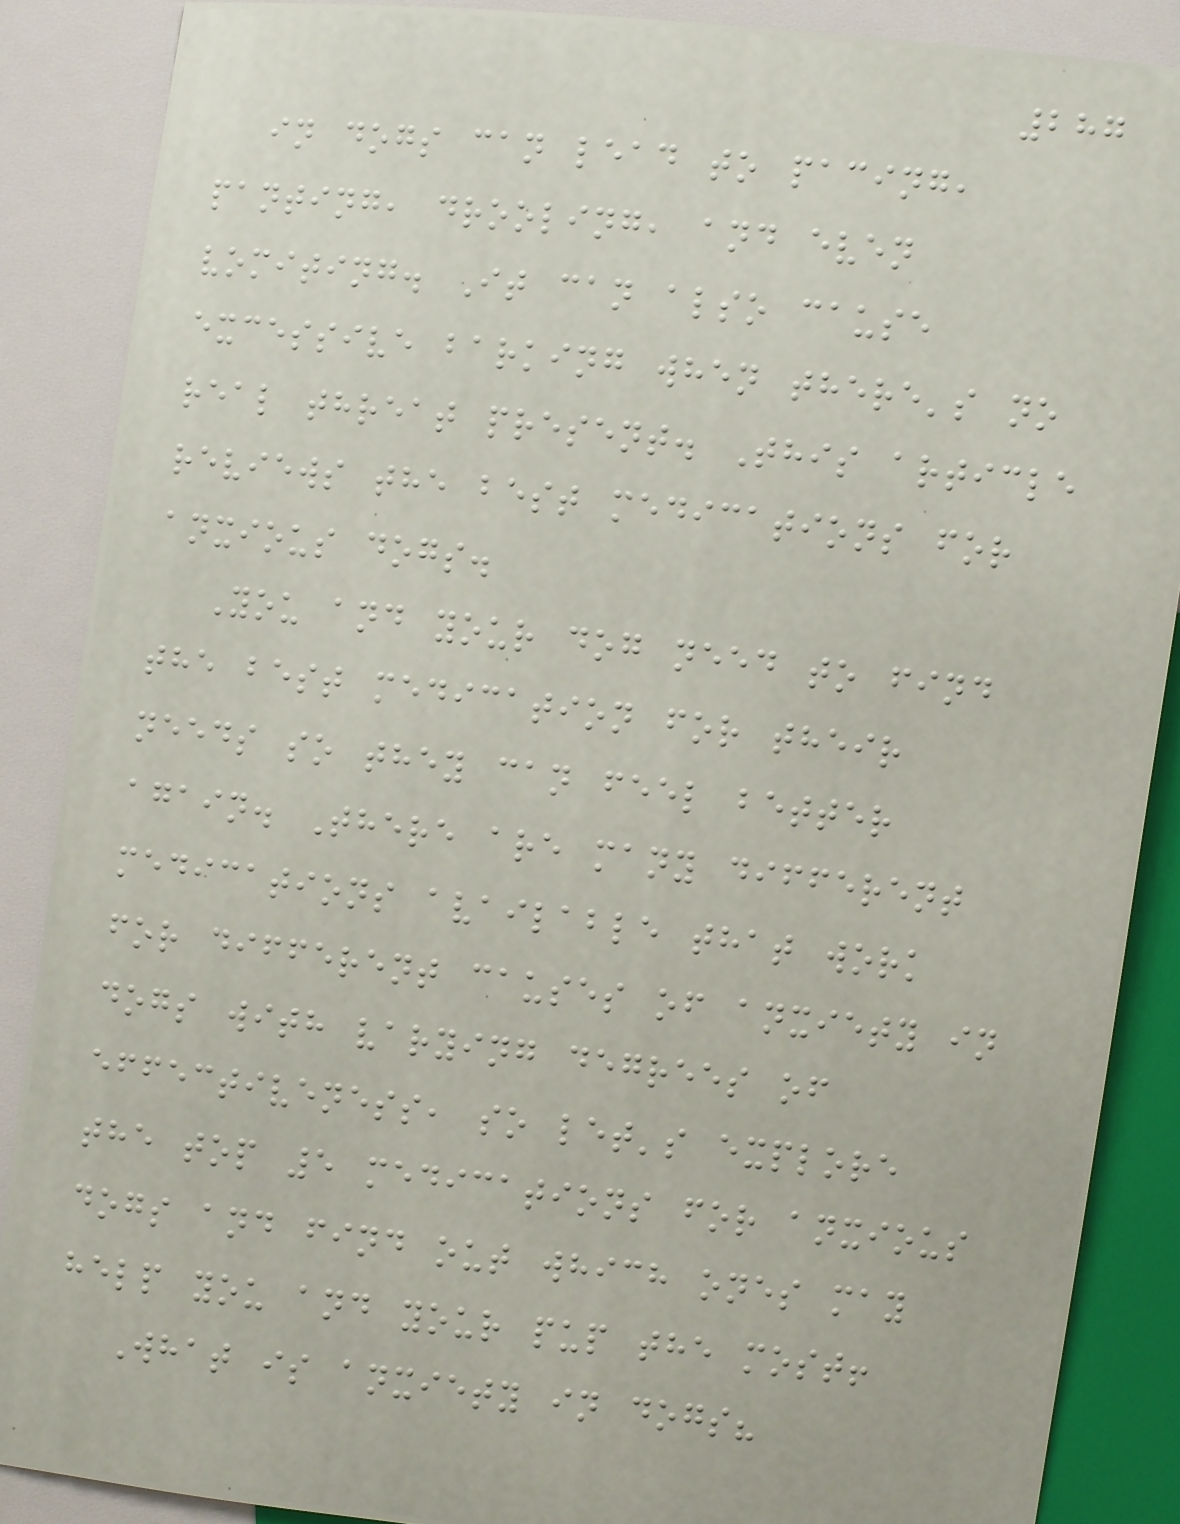287
in dogs can lead to pacing,
panting, drooling, and even
vomiting. It can also cause
excessive barking when there's no
real threat present. This article
reviews the best medications for
anxious dogs.
You and your dog need to find
the best medication for their
needs so they can feel better
again. There are many different
medications available that work
for different causes of anxiety in
dogs with varying degrees of
effectiveness, so let's explore
the top 5 medications for anxious
dogs and find out which ones may
help you and your pup the most!
What is anxiety in dogs?
